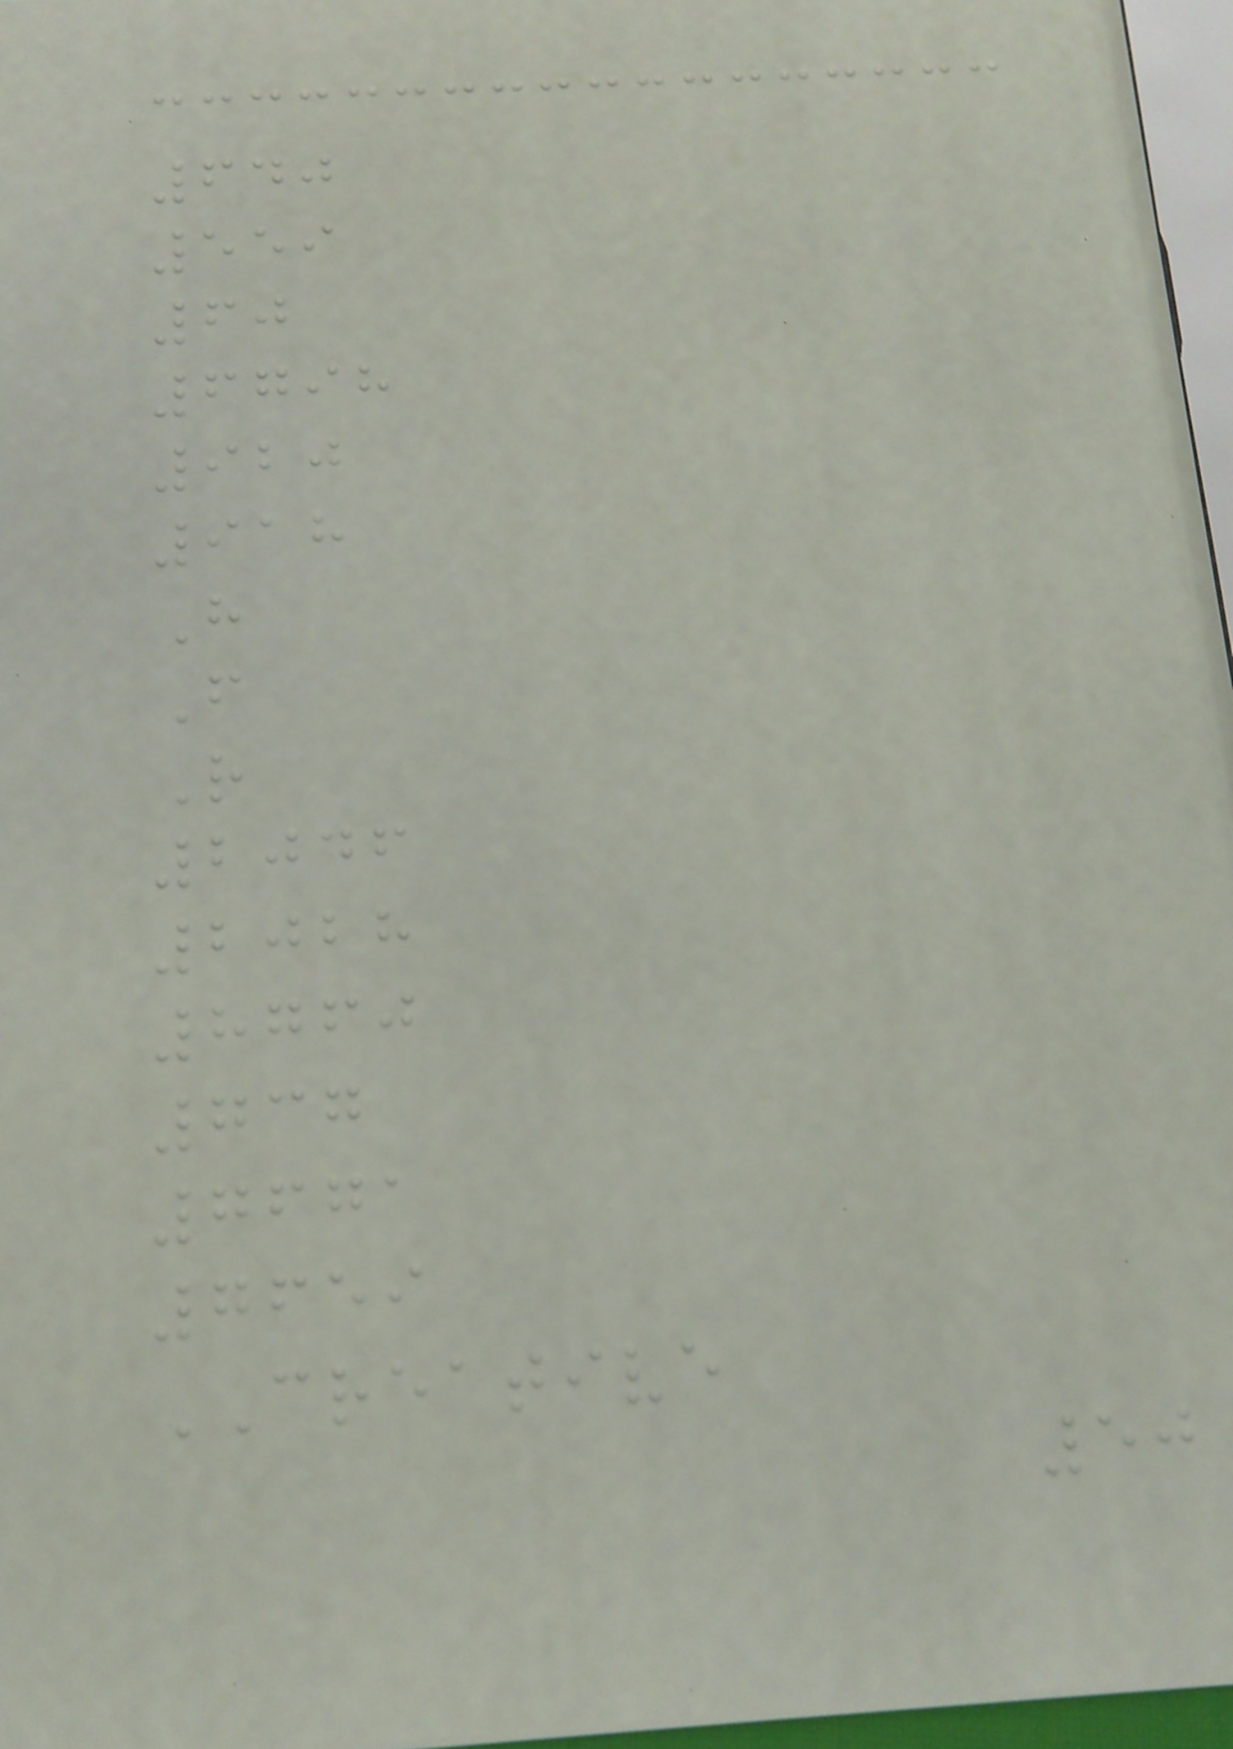640
559
60
6798
920
918
H
F
R
2046
2028
8760
737
7671
7659
CREATIVE
50
